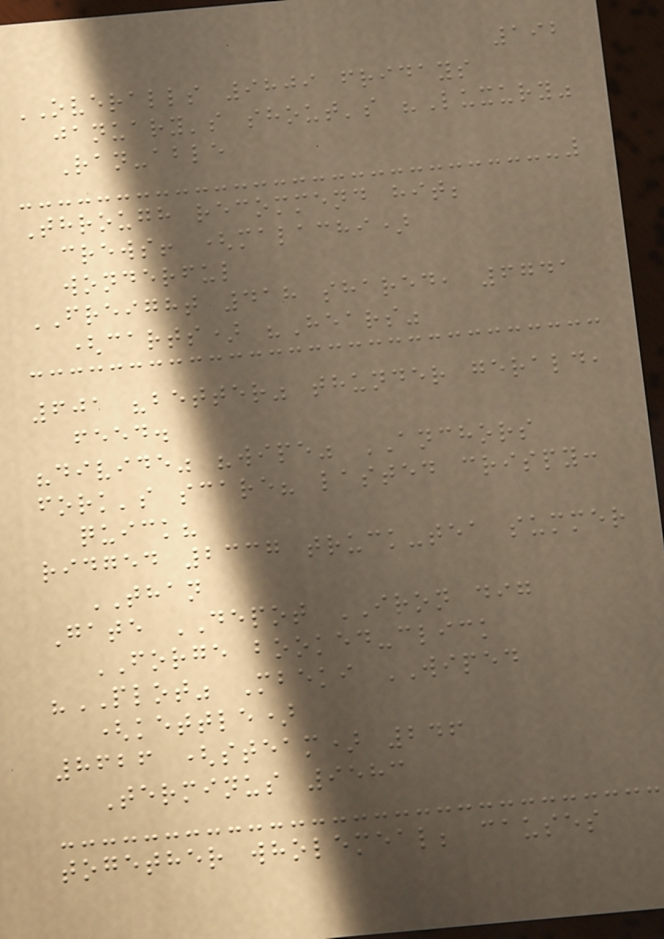192
OVERALLS 9809 fridays
january's shout's "Luxury"
Ran-able
Through recommend hit;
crews! (malachi)
wonderful
FREIGHT 418 shared, 6741
(carts) "Hears"
601 "better" thunder gerald,
feed.
"divide" "wipe" ANCHORS
fork's scare? lasted crispy:
quick?
ridged 2337 truck-tea summer
THAN
Gate DEPOT IRON dig
FORGE booked-click
"PLOT" Mbeki WIPED
(kettle)
8626 (steam) 246
Terminus 9583
together wholemeal; causes
